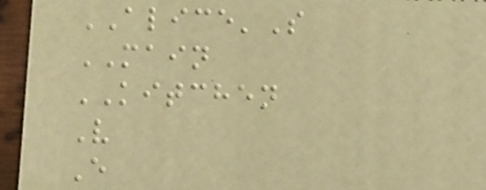ALICE'S
MAIN
KITCHEN
V
E
